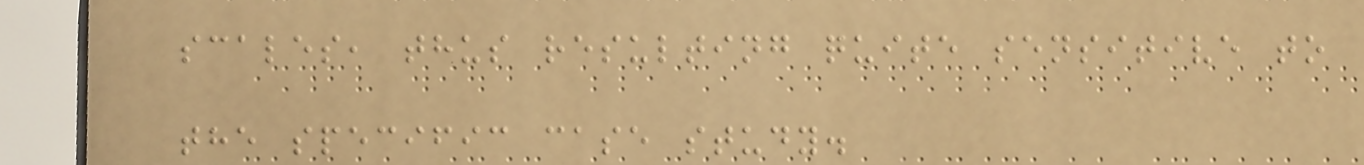scales, thus resulting quite sensitive to
the specific case study.
